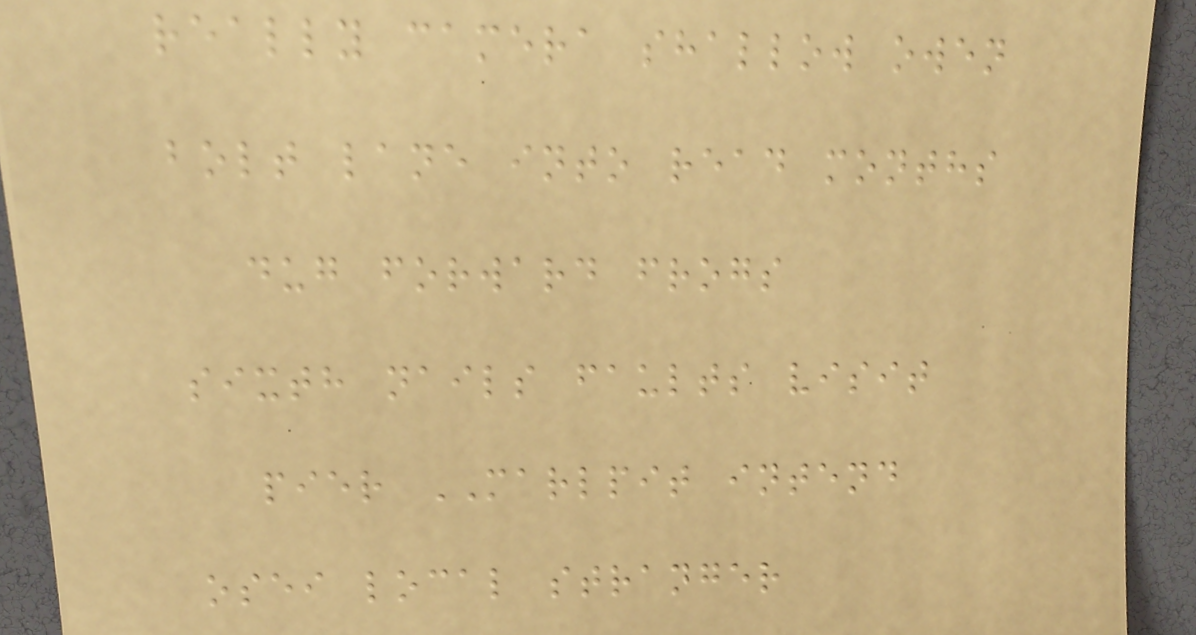really camera shallow owen
bolt lane into read months
dug forward frogs
sixth nails faults visit
pier MARLPIT intend
osei local stranger
